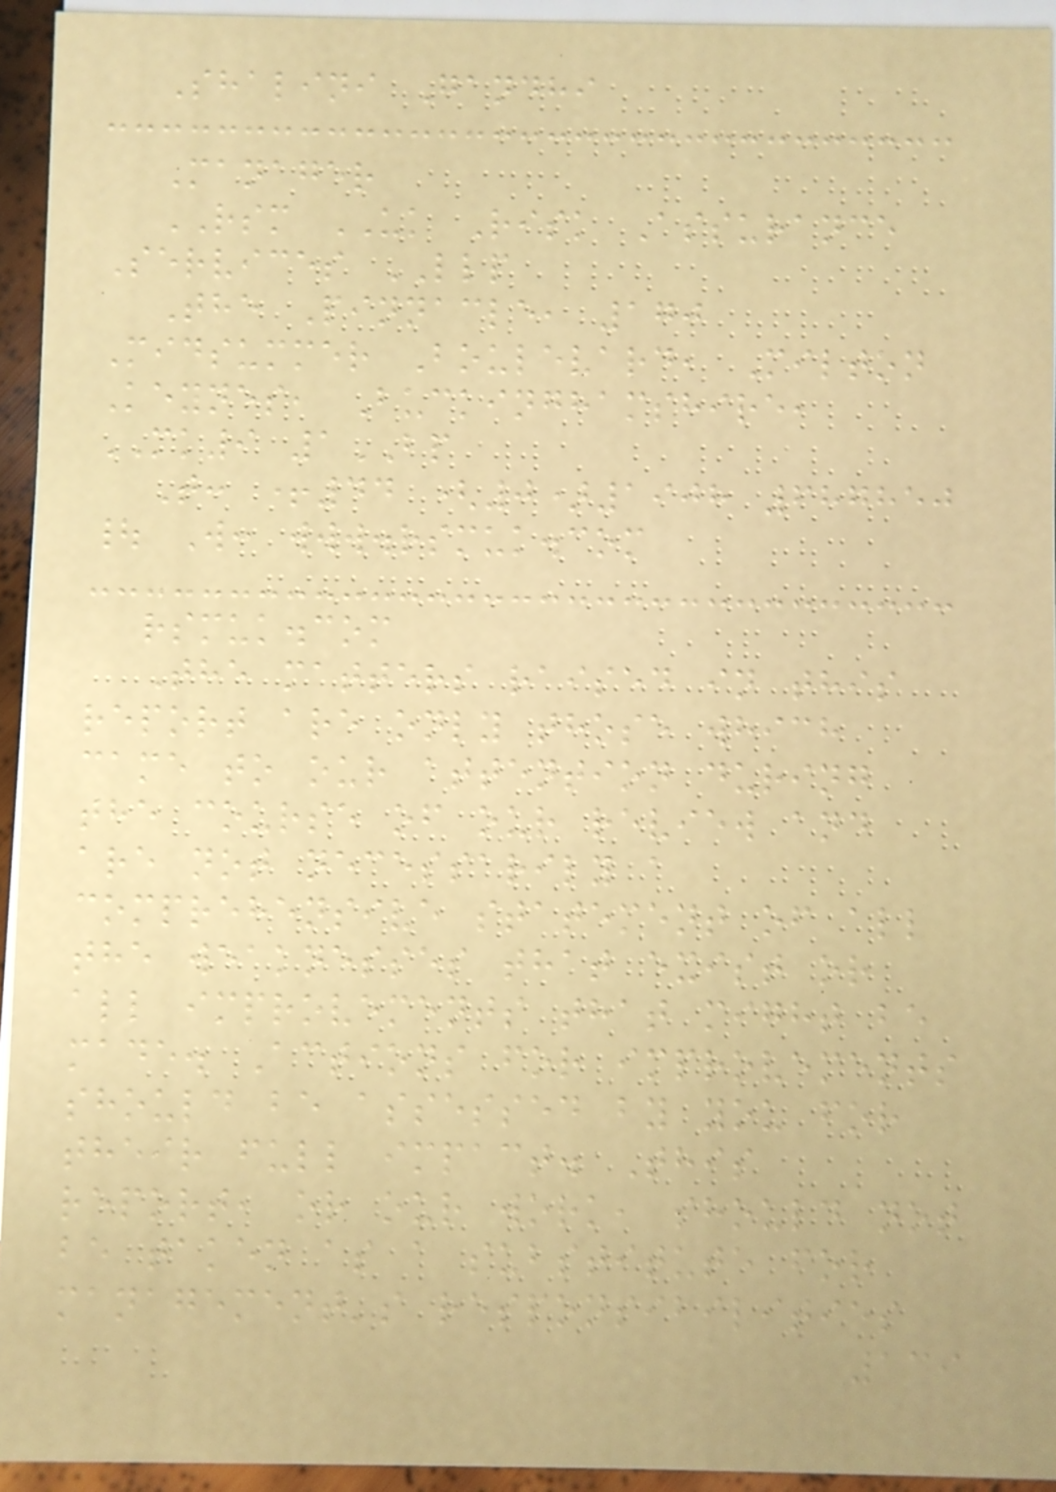Shalini Gandhi
Manager
RSM UK Risk Assurance
Services LLP
The Pinnacle, 170
Midsummer Boulevard, Milton
Keynes, Buckinghamshire,
MK9 1BP
T: +44 (0)1908 687850
| W: www.rsmuk.com
rsmuk.com
The matters raised in this
report are only those which
came to our attention during
the course of our review and
are not necessarily a
comprehensive statement of all
the weaknesses that exist or
all improvements that might be
made. Actions for improvements
should be assessed by you for
their full impact. This
report, or our work, should not
be taken as a substitute for
management's responsibilities
139
